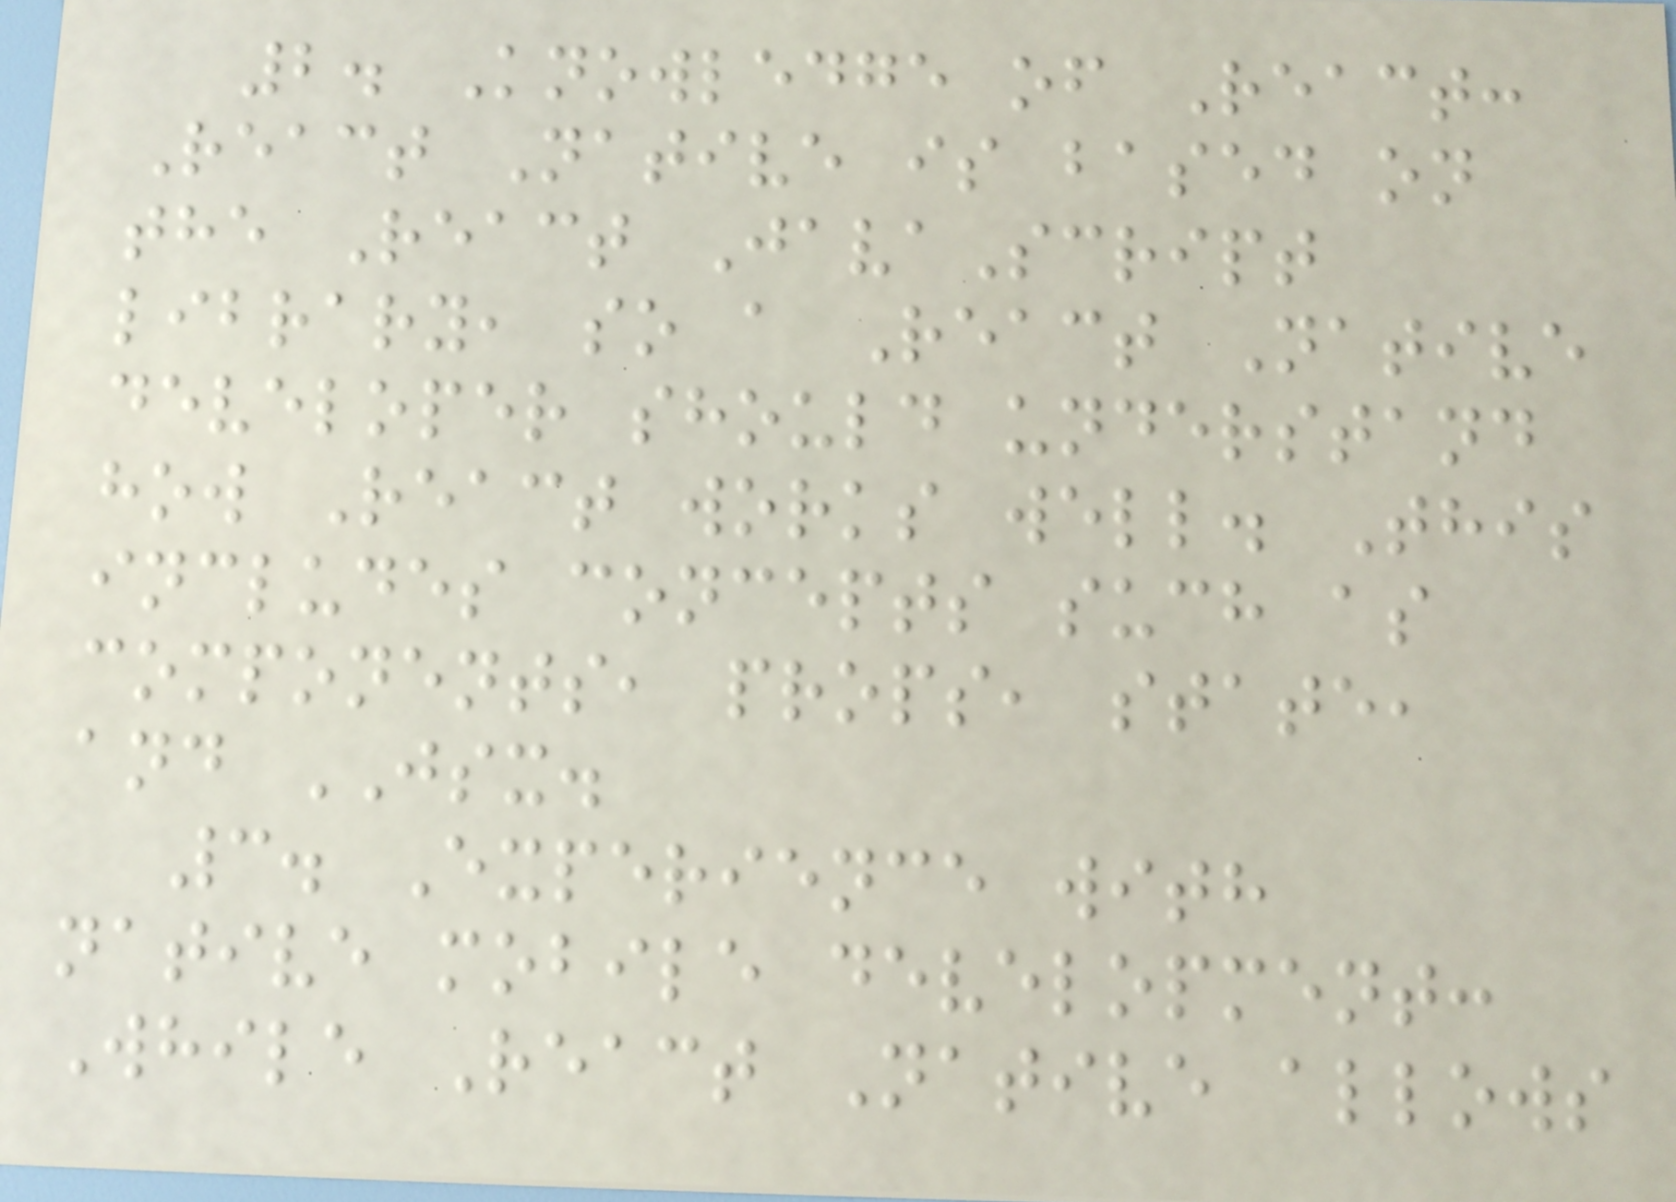2. Knowledge of React:
React Native is based on
the React JavaScript
library, so a React Native
developer should understand
how React works well. This
includes concepts such as
components, props, state,
and JSX.
3. Experience with
native mobile development:
While React Native allows
